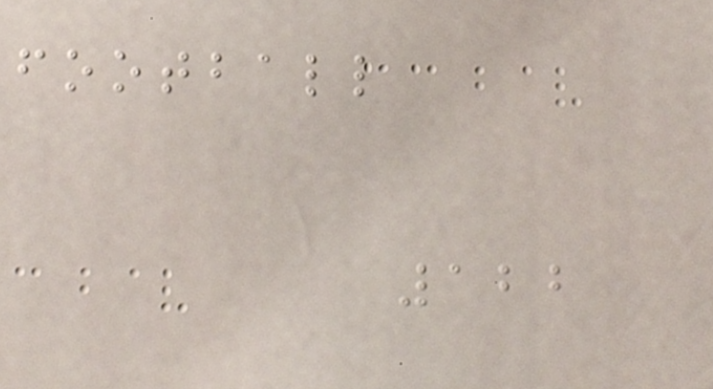football
122
